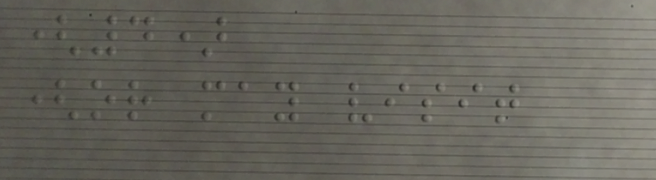(4)
(or may visit
